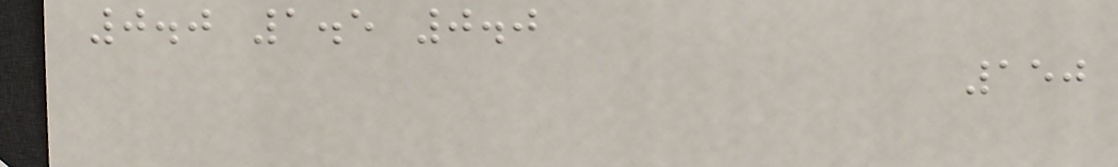0.0 1.5 0.0
150
